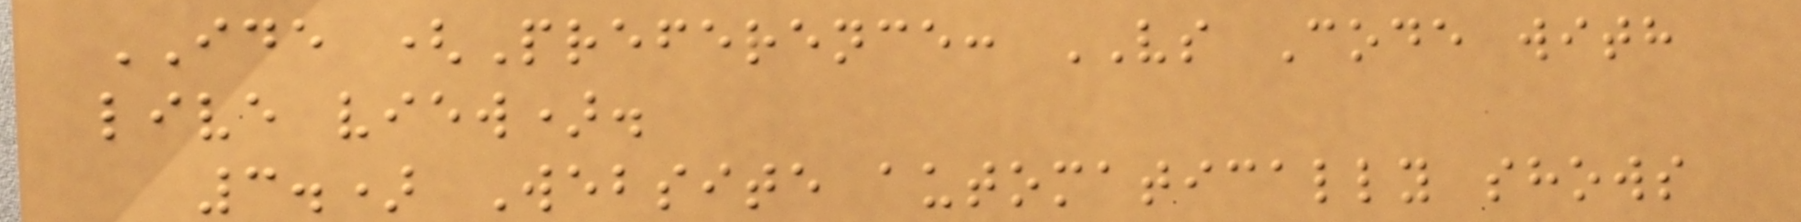IDE (Preference: VS Code with
live view).
3.) Website automatically shows
